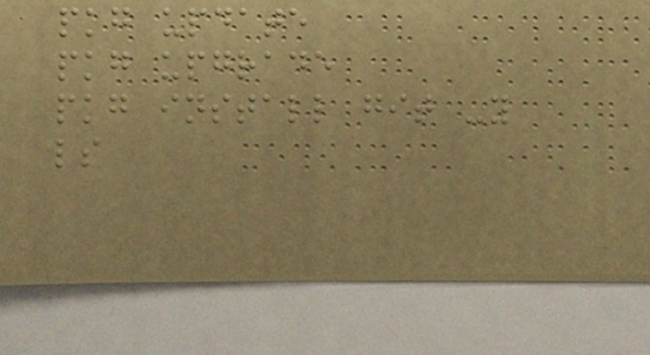pkg update
pkg upgrade
pkg install git -y
ls
